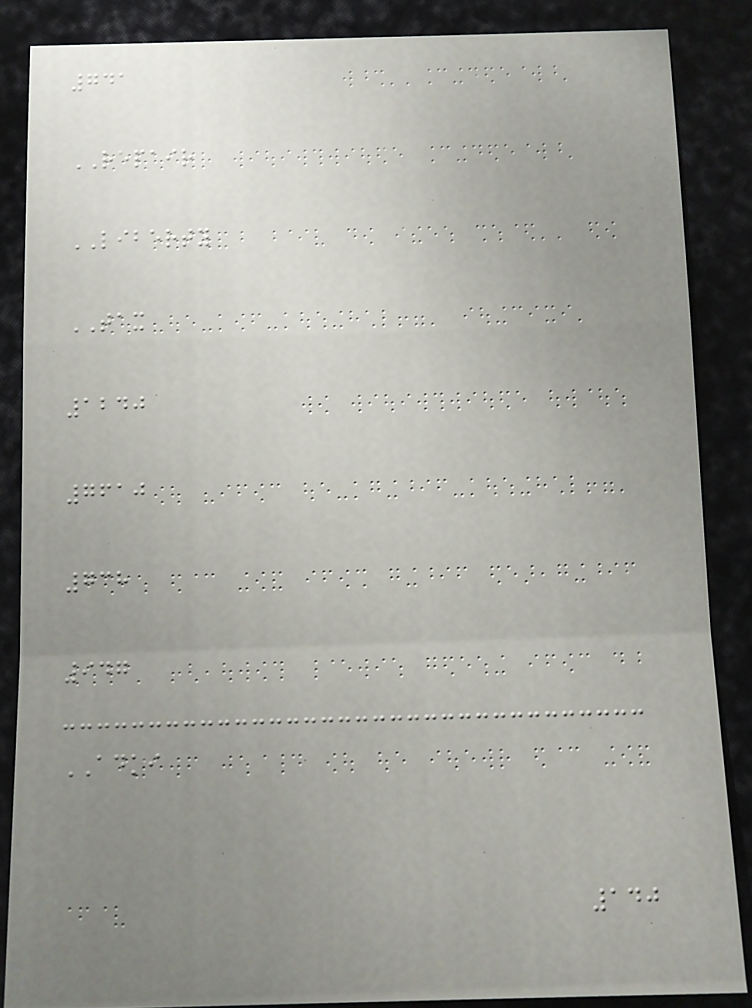741
REPAIR
LIBERTY
TAX
1240
7610
738
947
ADKI
140
